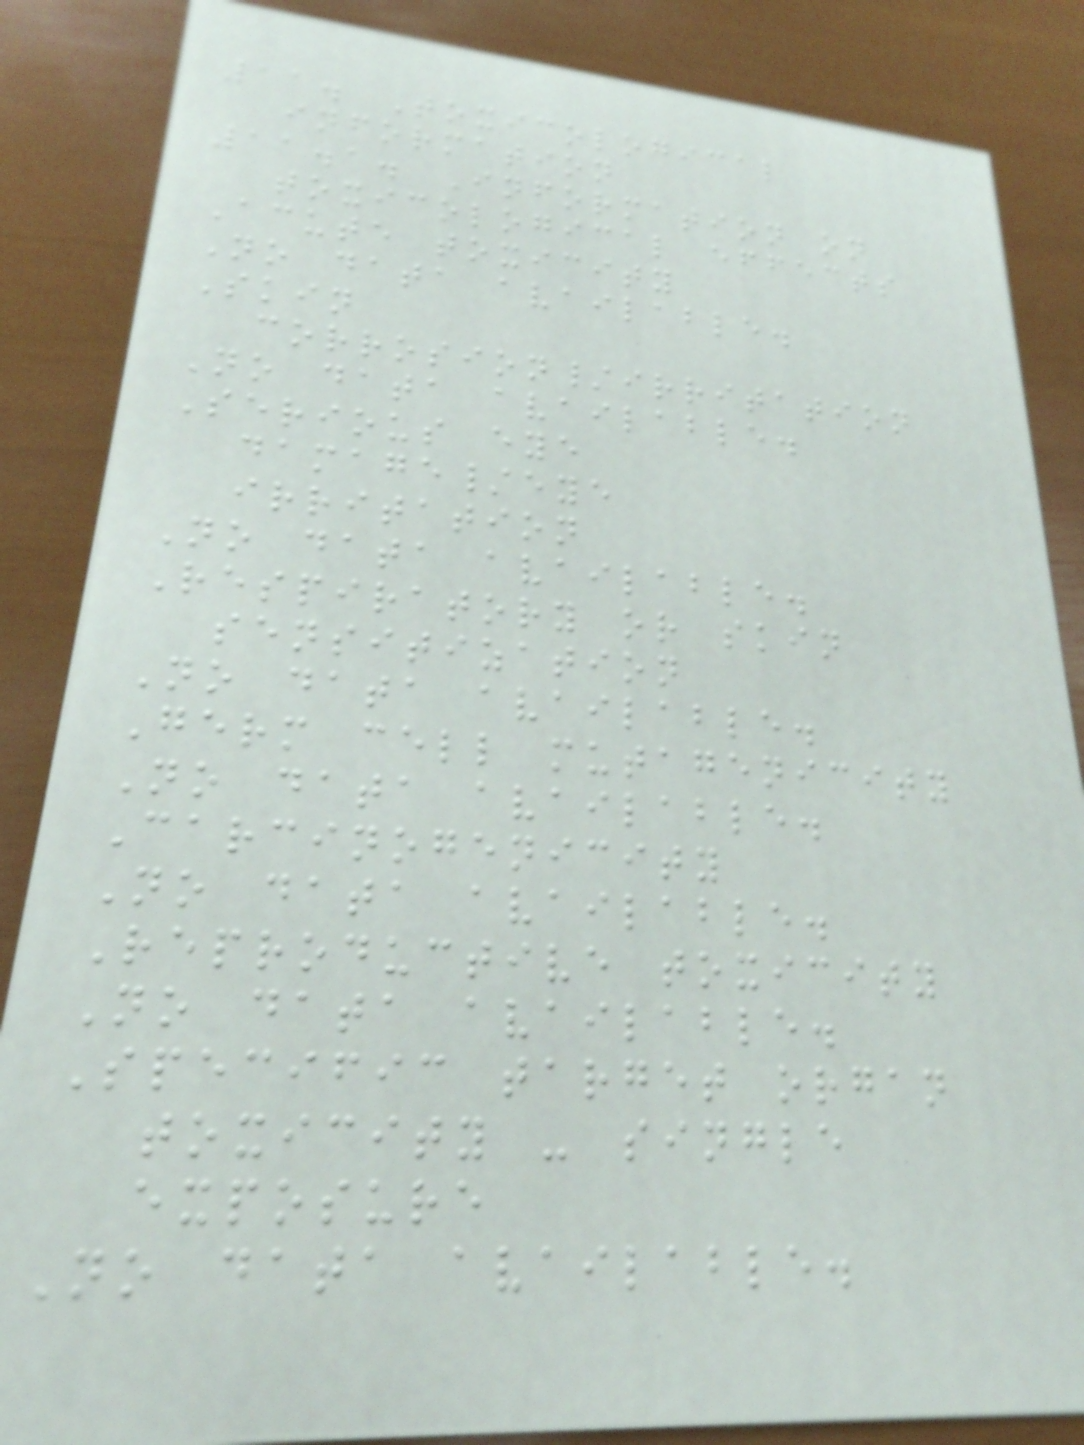11. Toxicological
information
11.1. Information on
toxicological effects
Acute toxicity
No data available.
Skin
corrosion/irritation
No data available.
Serious eye
damage/eye
irritation
No data available.
Respiratory or skin
sensitization
No data available.
Germ cell mutagenicity
No data available.
Carcinogenicity
No data available.
Reproductive toxicity
No data available.
Specific target organ
toxicity - single
exposure
No data available.
